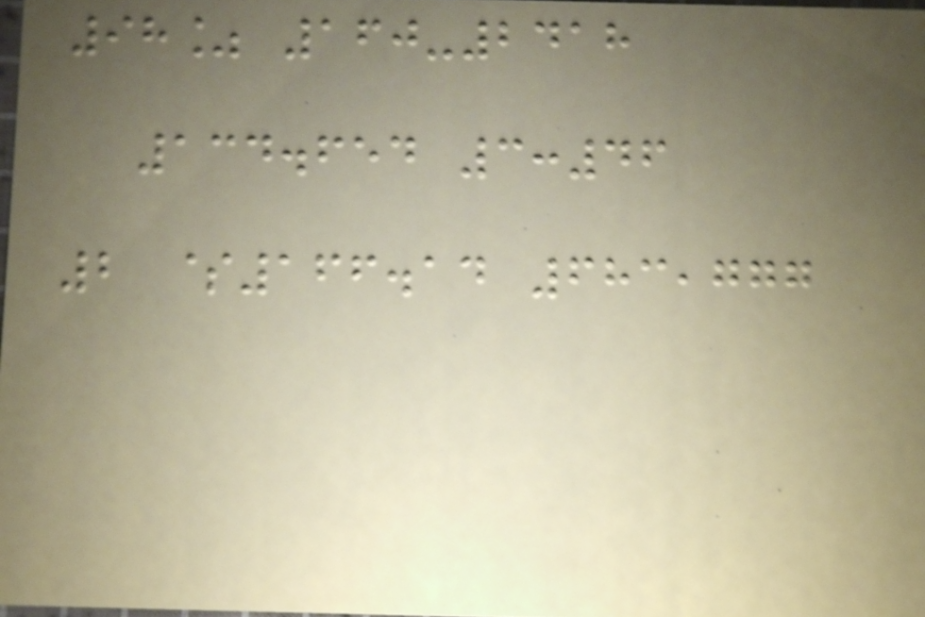98% 160-2418
134.654 3:46
2 $166.14 683,777
